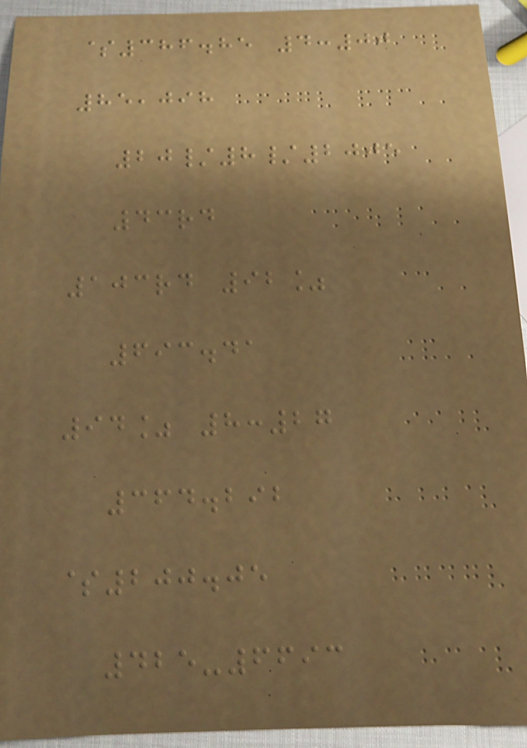$386.85 4:00
85,098
20/8/2005
43rd
103rd 92%
693.41
94% 8:27
364.292
$200.05
425-6693
